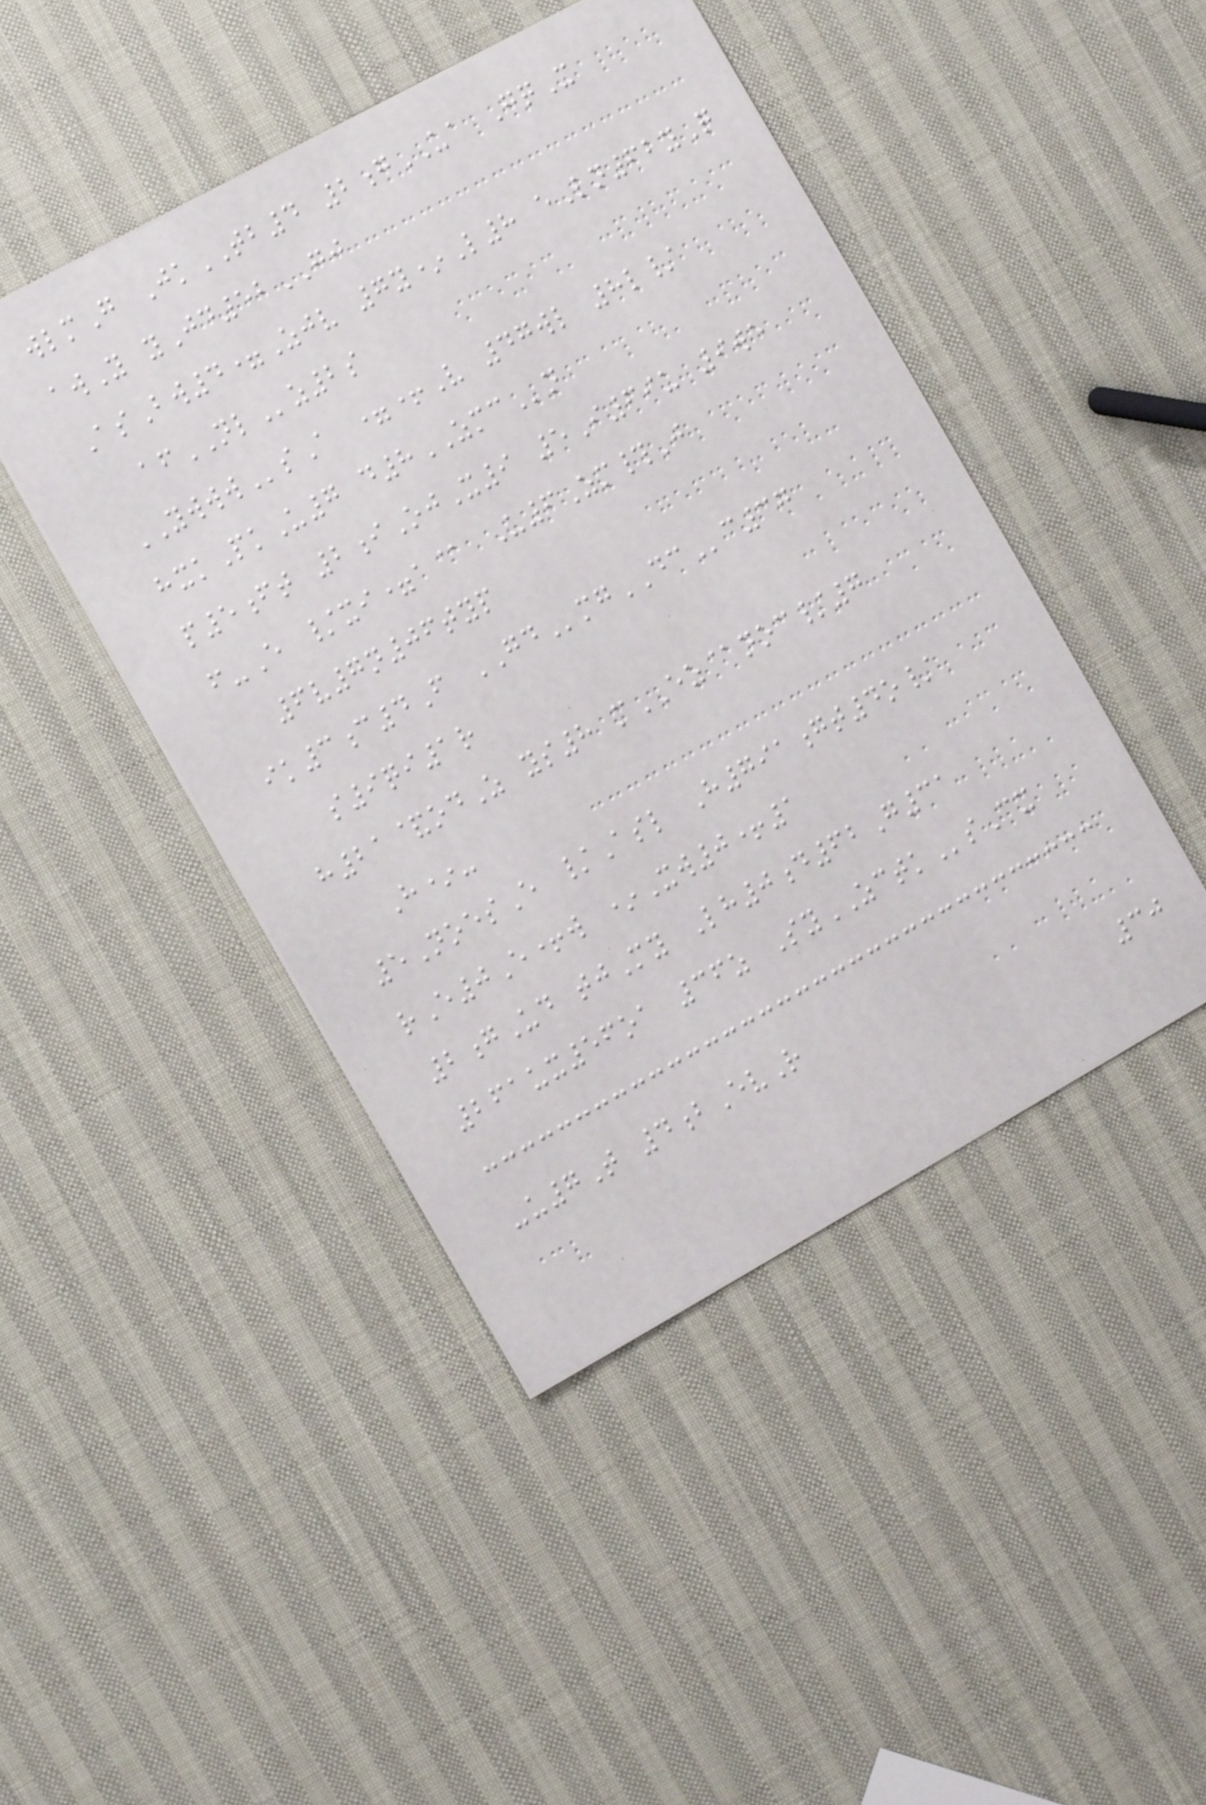wlmG JkTB4 2gUA GqX
awY yJd52GJ
AsBw4=Zjv 7y*L8 eLn62yQ
afNLz2s
YWWWsA =+V 47wl 8l/
hxkPkU7 d8ZMCn
p5ft 2iOjX9 5I69u 9we
f-E /xi=a@ U6Zm#J
6v7n06typ
ik3c4F GDmgDCc37
s9qi1r
h21&odZ ys8 mEZ@noc/7
H*-
5NoesE /Asl H791gt4o/
rE0E+w *Xw0+1
2gUd tjMy Lh0d62G31
261ux56oa 36z SyZCTKsCx
-u7T 4bEvR
30
